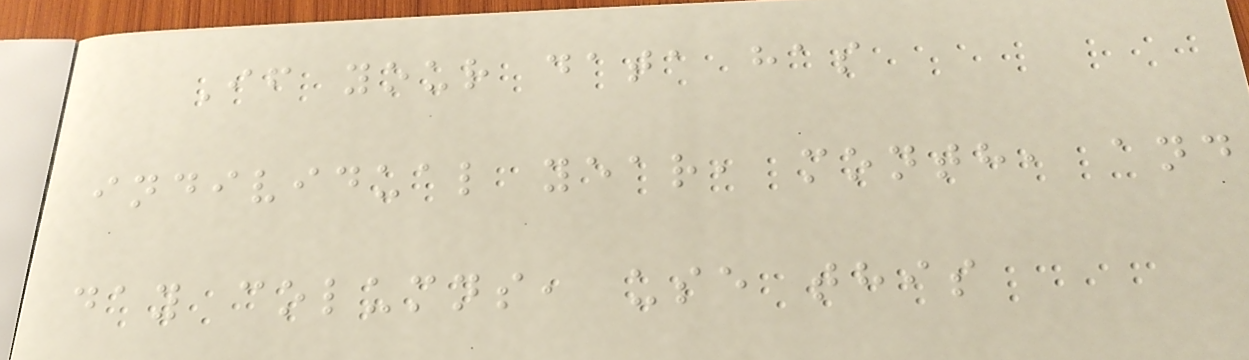If your data has
individual year, month, and
day columns, use this
